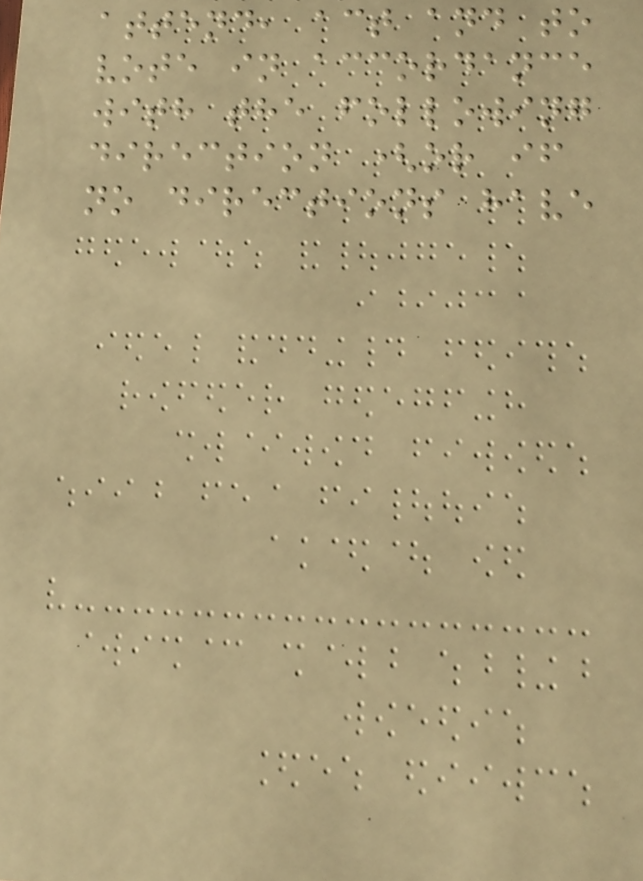attend, act and to
vote in accordance
with the following
direction (or if
no directions have
